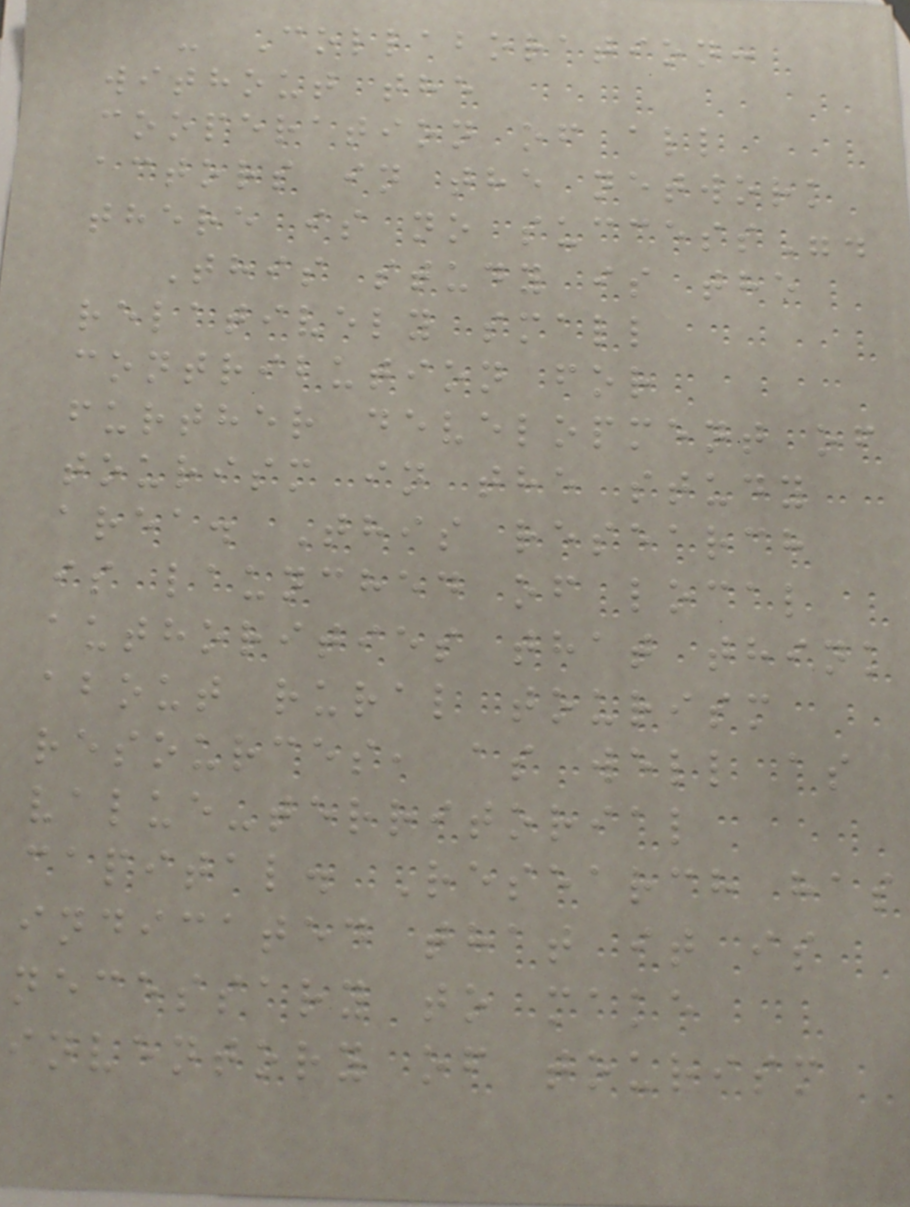- Collaboration:
without the
cooperation of all
actors in the network
there is no success".
This study is the
relatively small
contribution for
further development of
tourism in the study
area. This research
is launched of local
authorities that think
about rural tourism
resources, as well as
value-territorial
capital. Research has
indicated that it is
necessary to make
inventory of tourism
